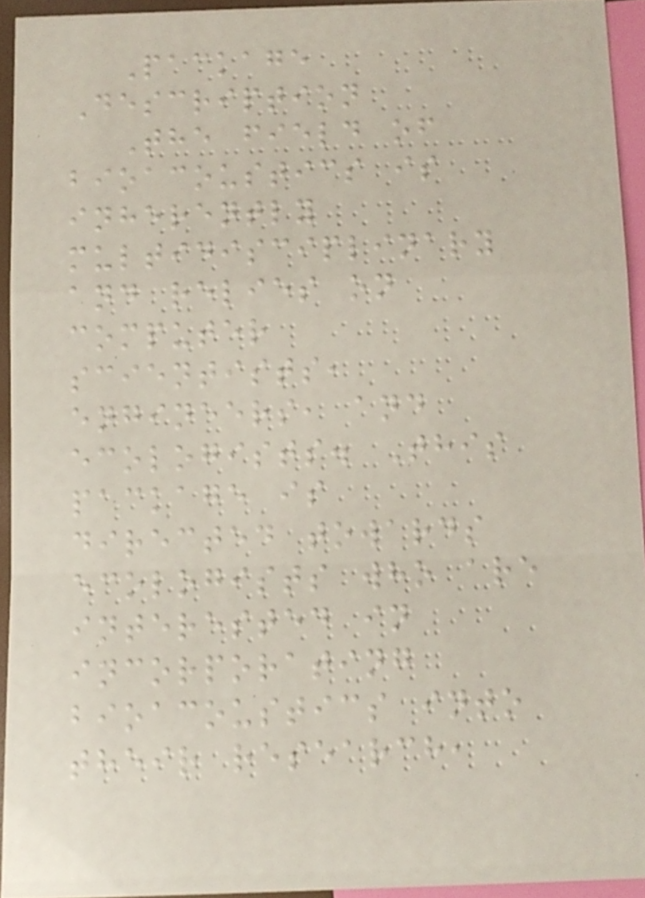Package
Description
The field of
bioacoustics is
inherently
multidisciplinary
and relies on
computer
scientists,
engineers, and
ecologists. This
package is
directed towards
ecologists who are
interested in
incorporating
bioacoustics into
their research,
